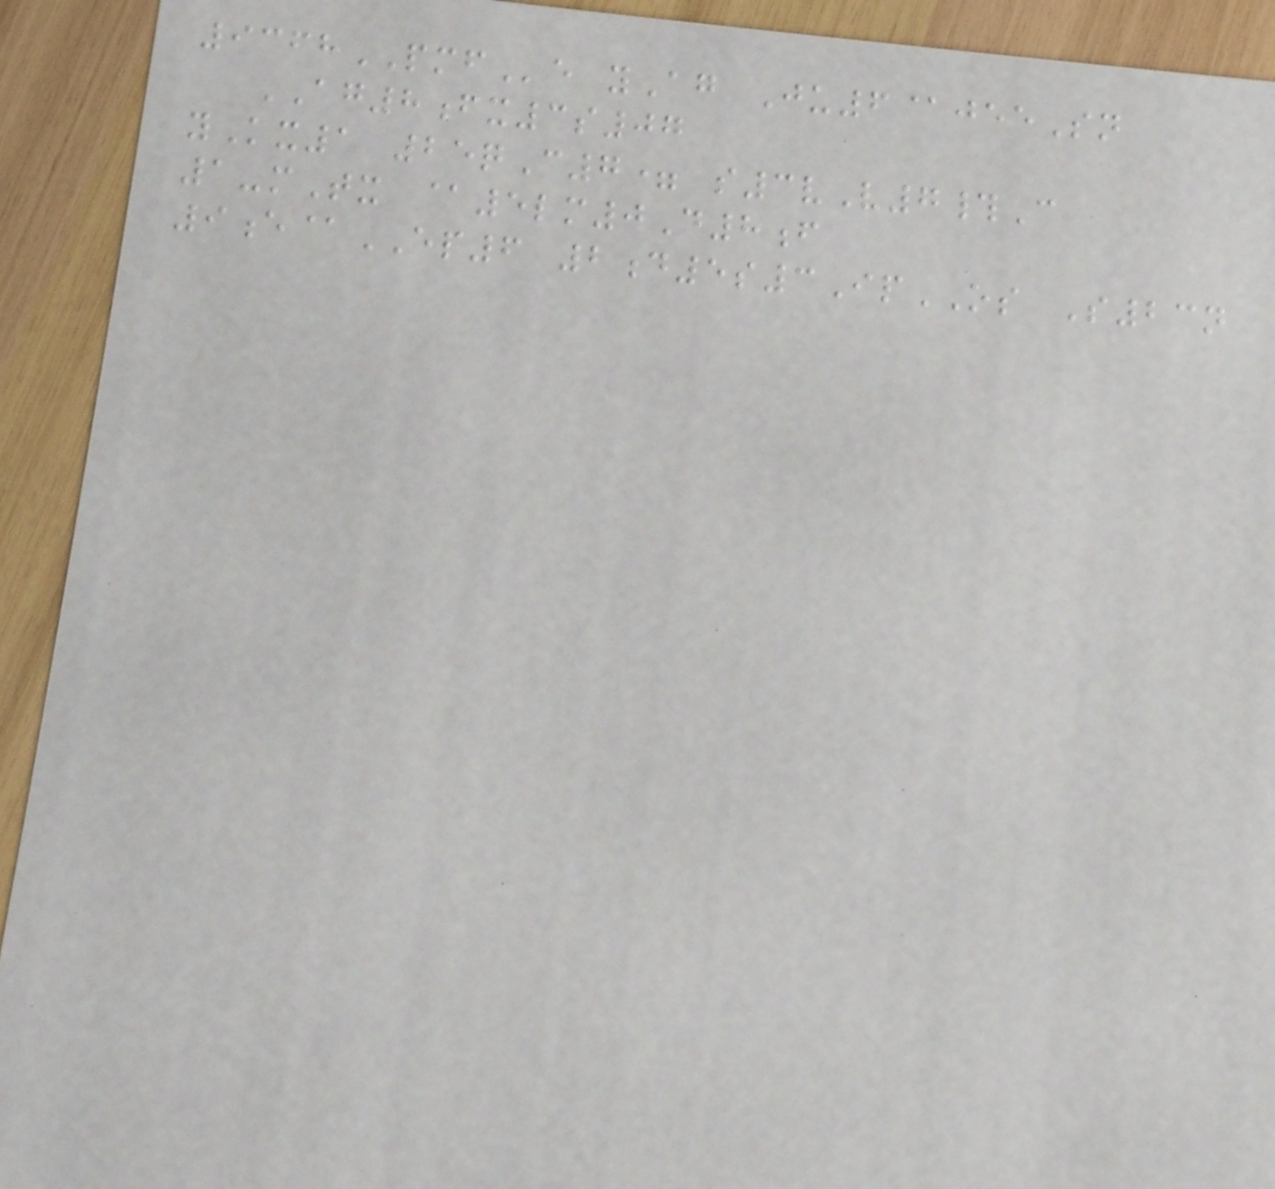9368PMFe yAg Ju6@jeeSn
AG8fx3s07
yKx1 25qC7= s3vV7#C
1-mTx @5lm0D8f
9e@EP6 2d5s3IpOS S23n
